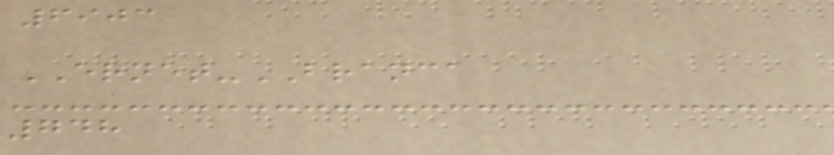6903
ERNET-BRANCA
748
